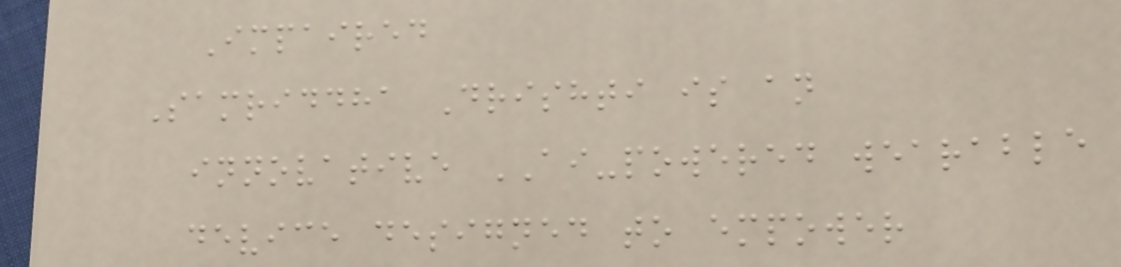Impaired
Samriddha Drishti is an
innovative AI-powered wearable
device designed to empower
